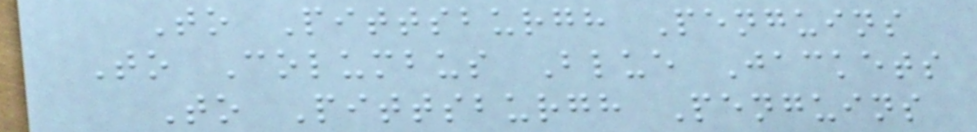To Pittsburgh Penguins
To Columbus Blue Jackets
To Pittsburgh Penguins
